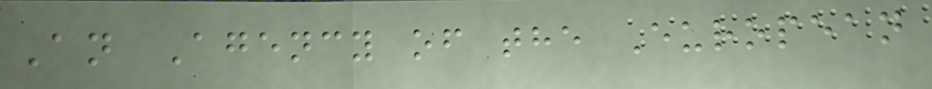An Agency of the European
